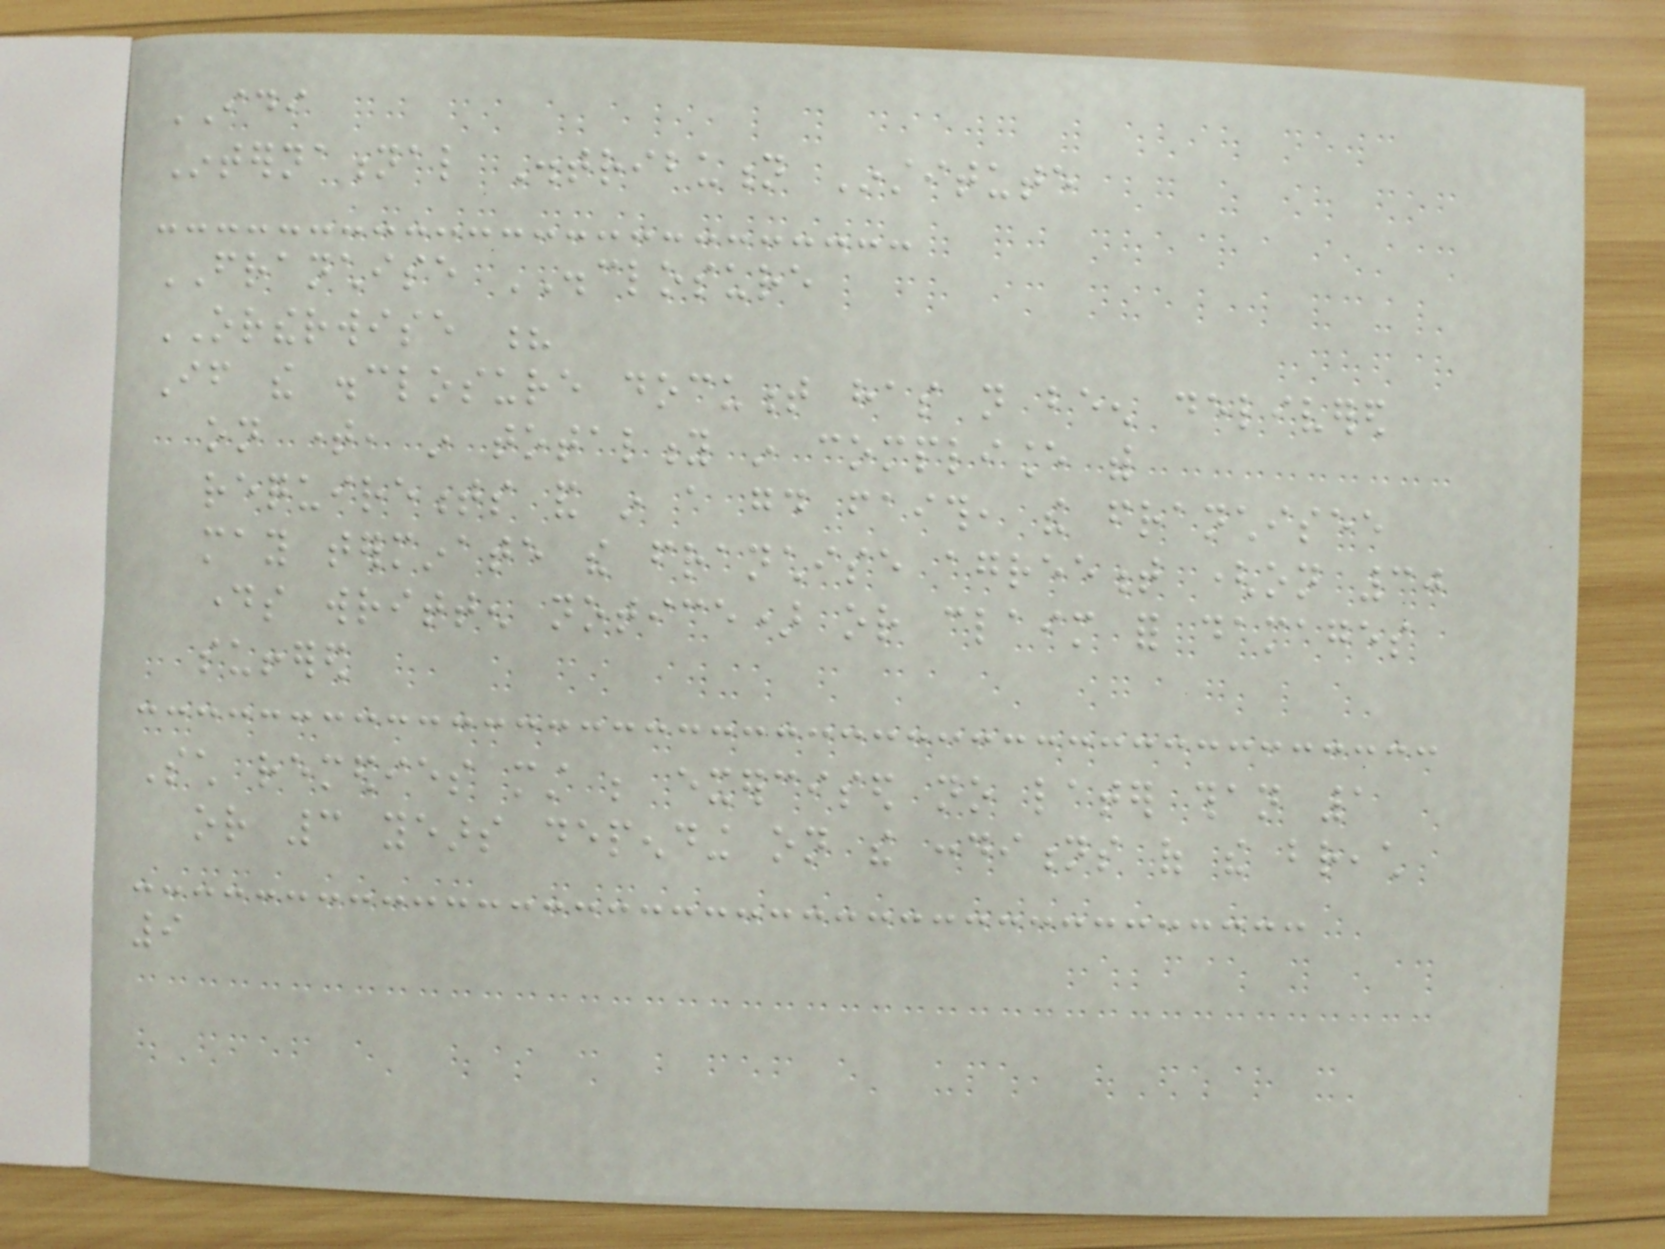IDI
International Distribution Institute
FRANCHISE DISCLOSURE
ORTHERWISE ?
If the disclosure document has not been delivered
on time, in totality in compliance with
requirements and in a good faith, the franchisee
may terminate the franchise agreement (on 30
days written notice) or claim for damages
suffered
Such remedies must be exercised no later than 1
or 3 years depending on the conditions of the breach
9
